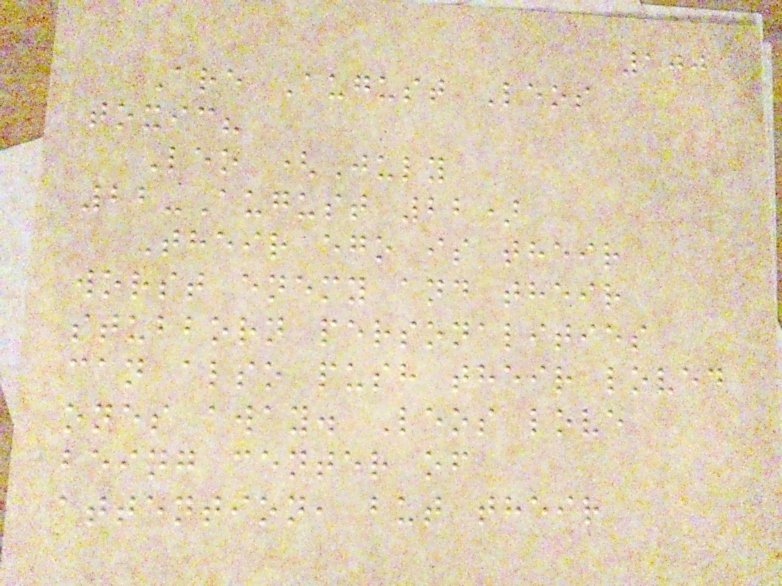100
Are August Leos
toxic?
Leo (July
22-August 22)
Their ego is their
worst enemy and their
stubborn personalities
can also push their loved
ones away. Leos love
being center of
attention, but their
